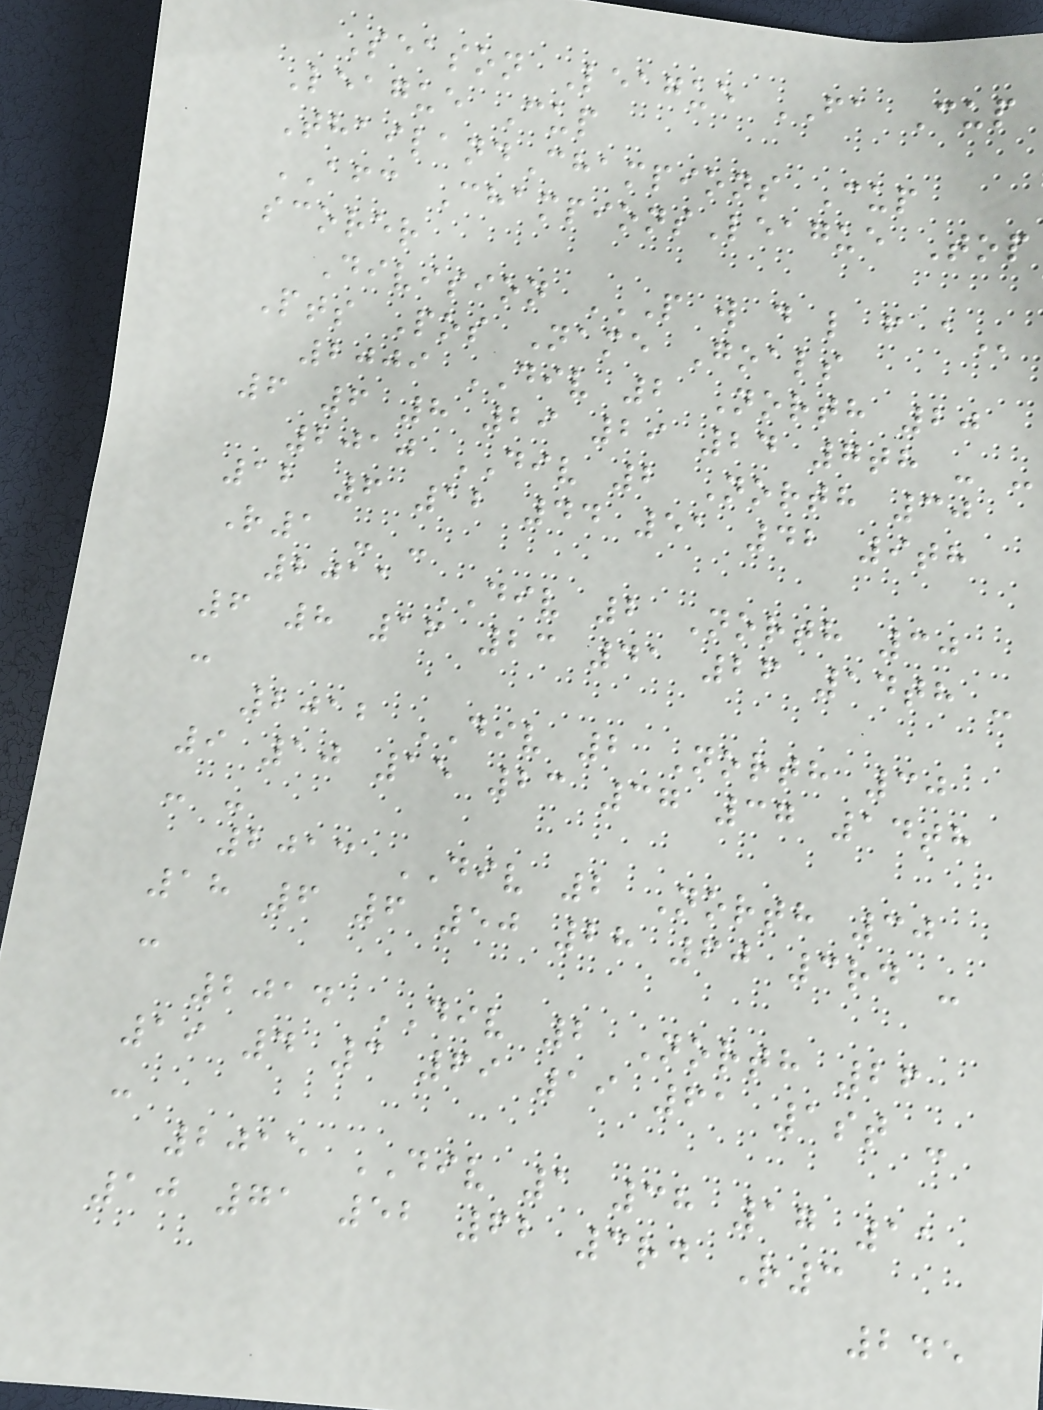Season League FA Cup
League Cup
ThailandChampions Cup
AFC ChampionsLeague Top
scorer
Division P W D L F A
Pts Pos Name Goals
2009 DIV 2 North 20
6 6 8 29 29 24 7th - -
2010 DIV 2 North 30
12 6 12 44 51 42 9th
R1 - -
2011 DIV 2 North 30
6 8 16 23 41 26 14th -
-
2012 DIV 2 North 30
9 10 15 23 37 37 14th
- -
2013 DIV 2 North 30
18 6 6 50 28 60 3rd -
-
2014 DIV 2 North 26
19 4 3 69 19 61 1st -
-
2015 DIV 1 38 17 11
10 71 52 62 3rd R3
245
